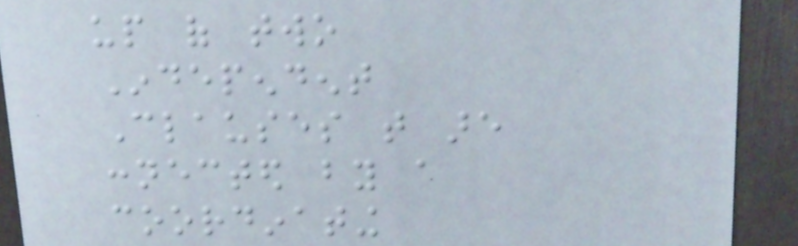up of two
Independent
Clauses that are
connected by a
coordinating
